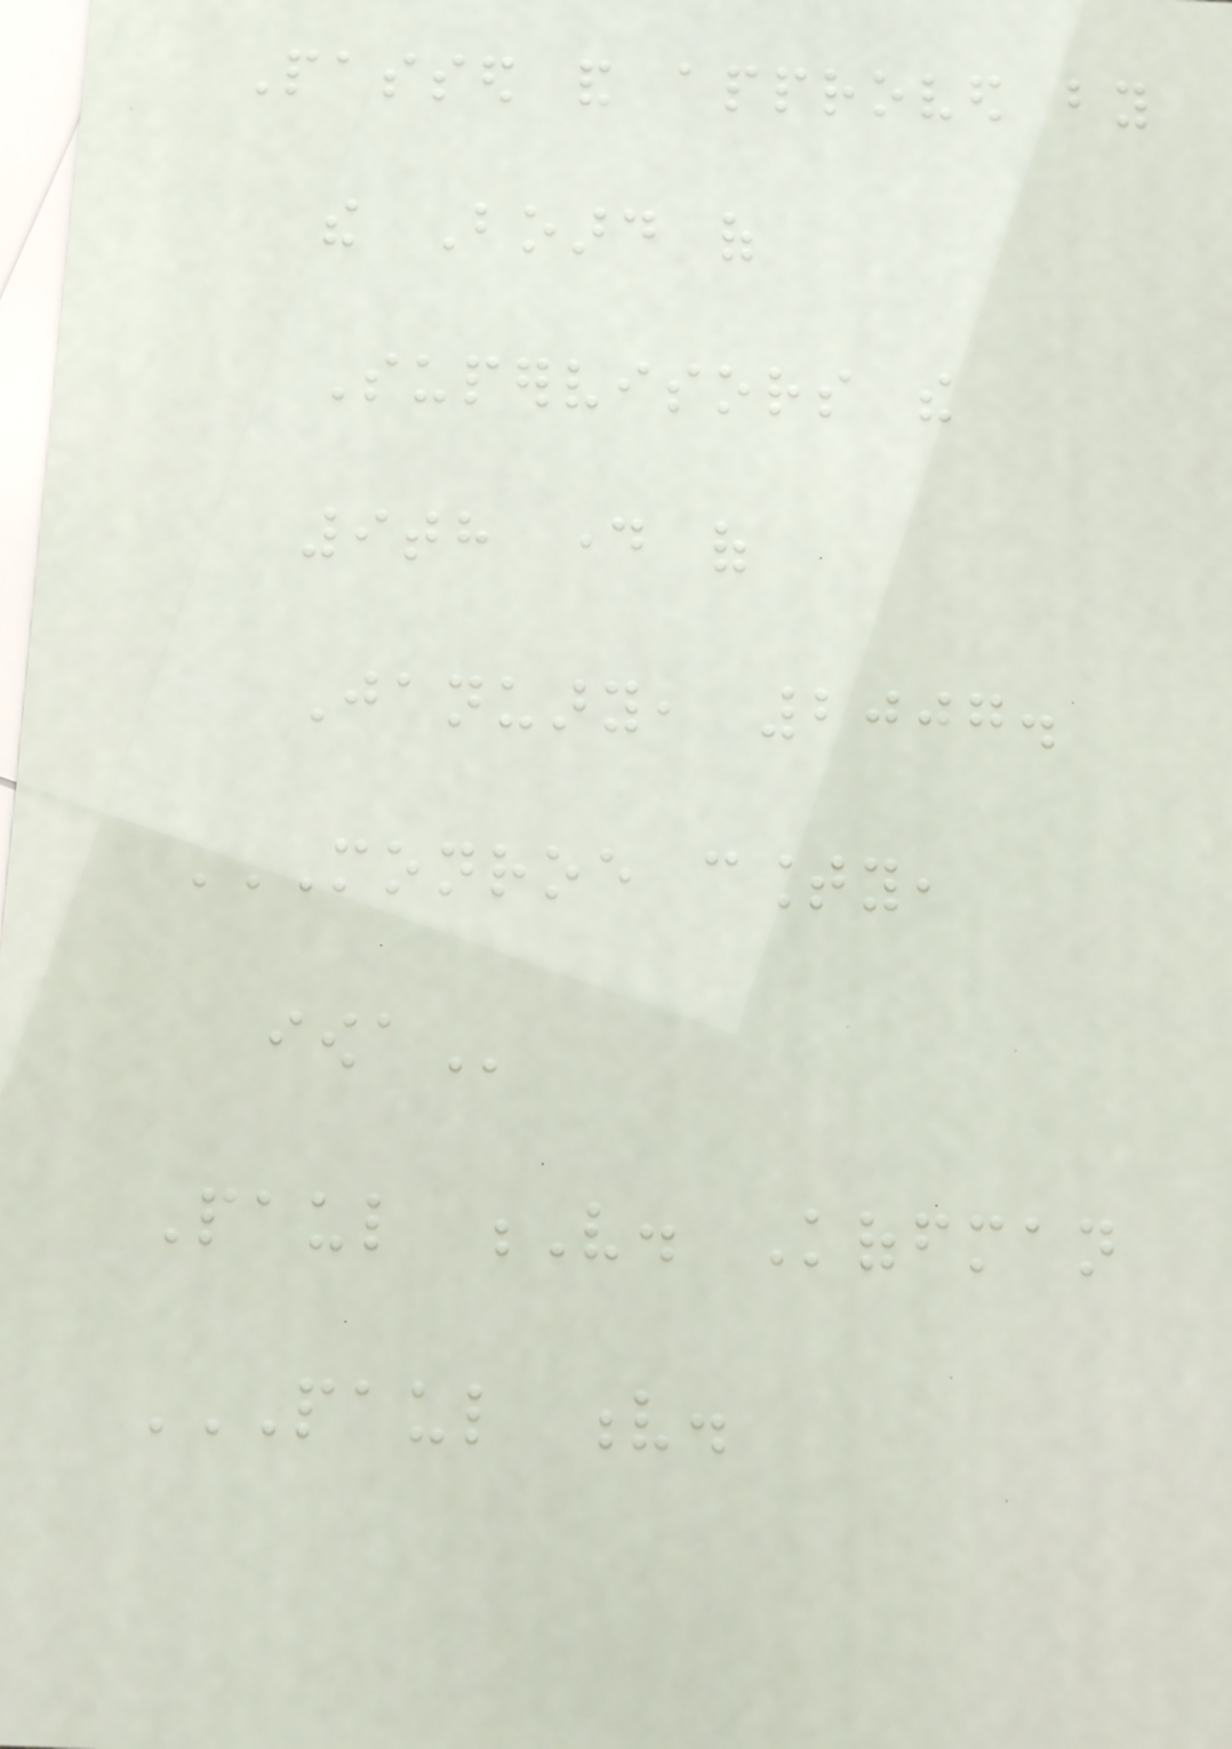Passed and approved by
the Board of
Supervisors the
9th day of
January, 2007.
MONROE COUNTY,
IOWA
Paul V. Koffman
PAUL V.
